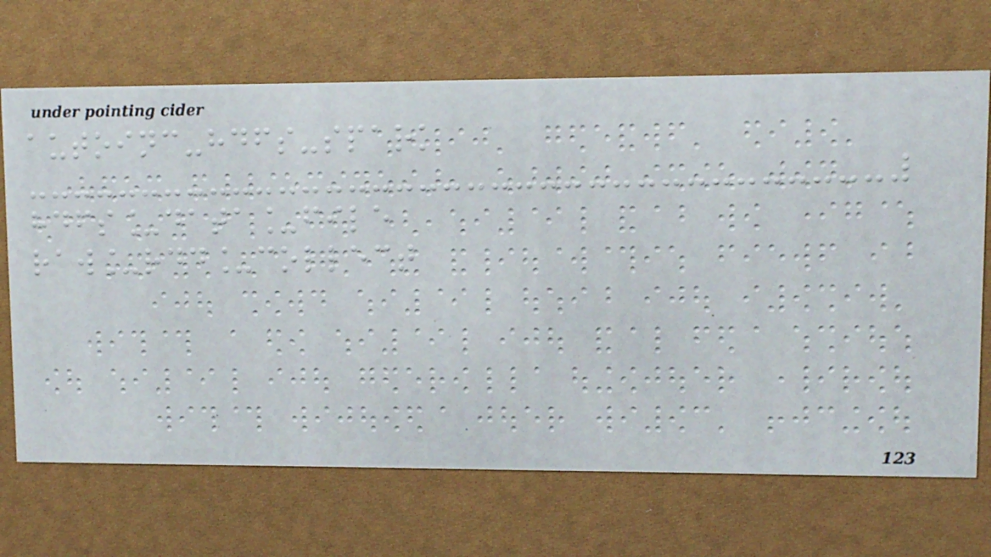autoinc-hdfs-spark
hdfs_data_file
raw_rdd_collect
